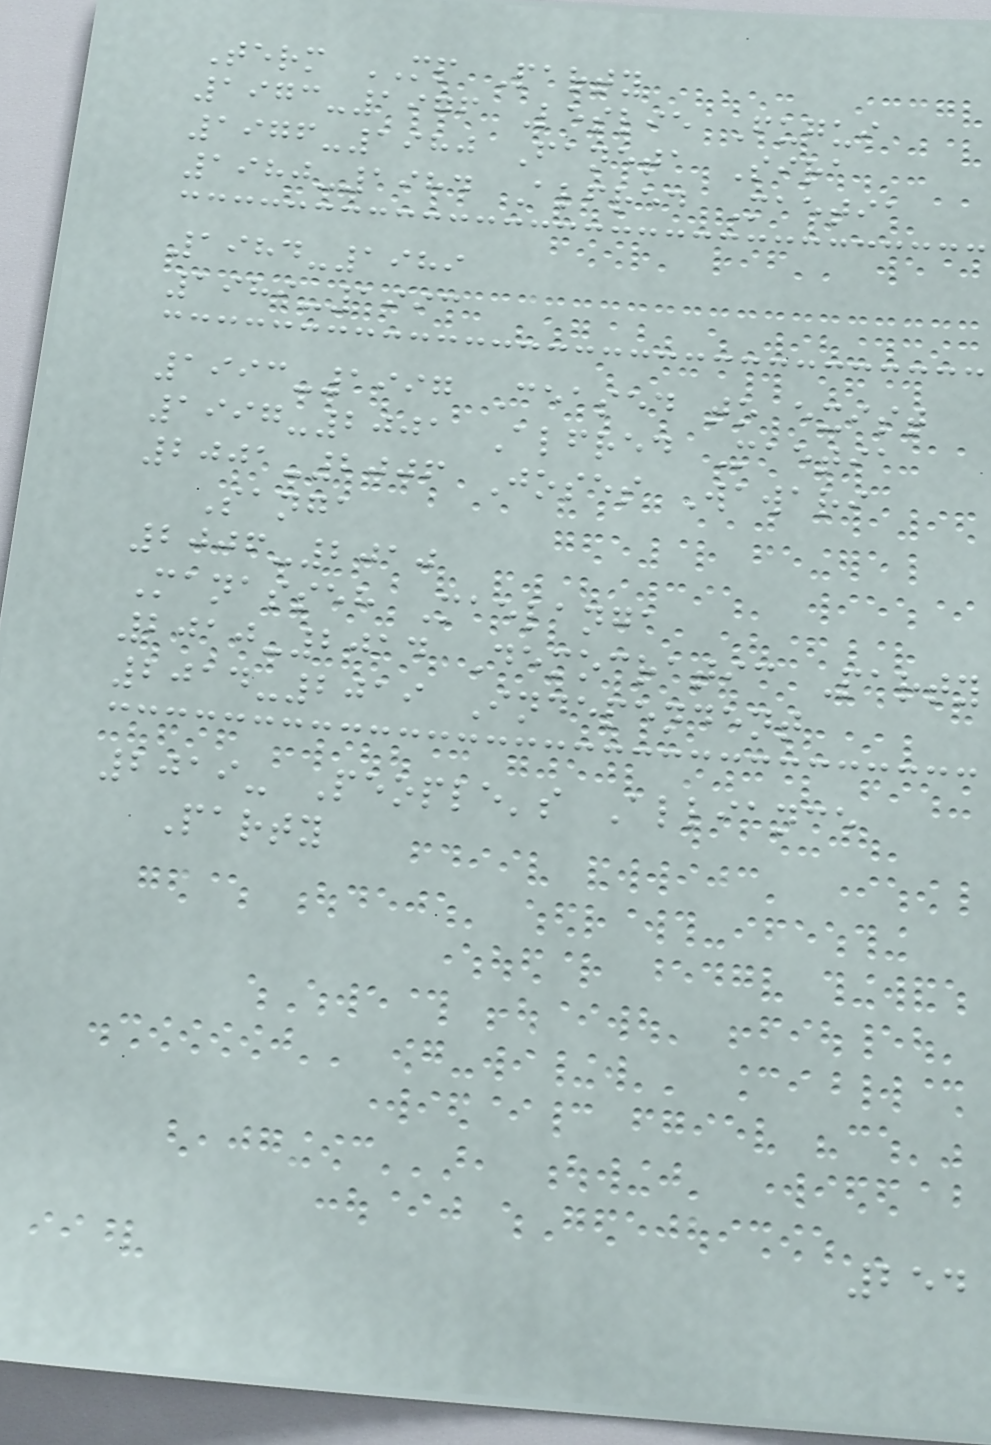Term MP Party
1973-1976 Leslie Fugui
1976-1980 Faneta Sira
1980-1984 Alfred Maetia
1984-1989
1989-1993
1993-1997 Ceased to exist
1997-2001 Alfred Maetia
2001-2006 Joses Wawari
Sanga
2006-2010
Manasseh Maelanga
2010-2014 Democratic Party
2014-2019 Independent
2019- People's Alliance
Party
254
